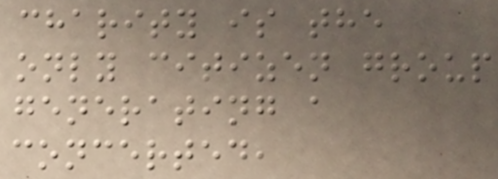charity is the
only citizen group
generating a
concerted,
